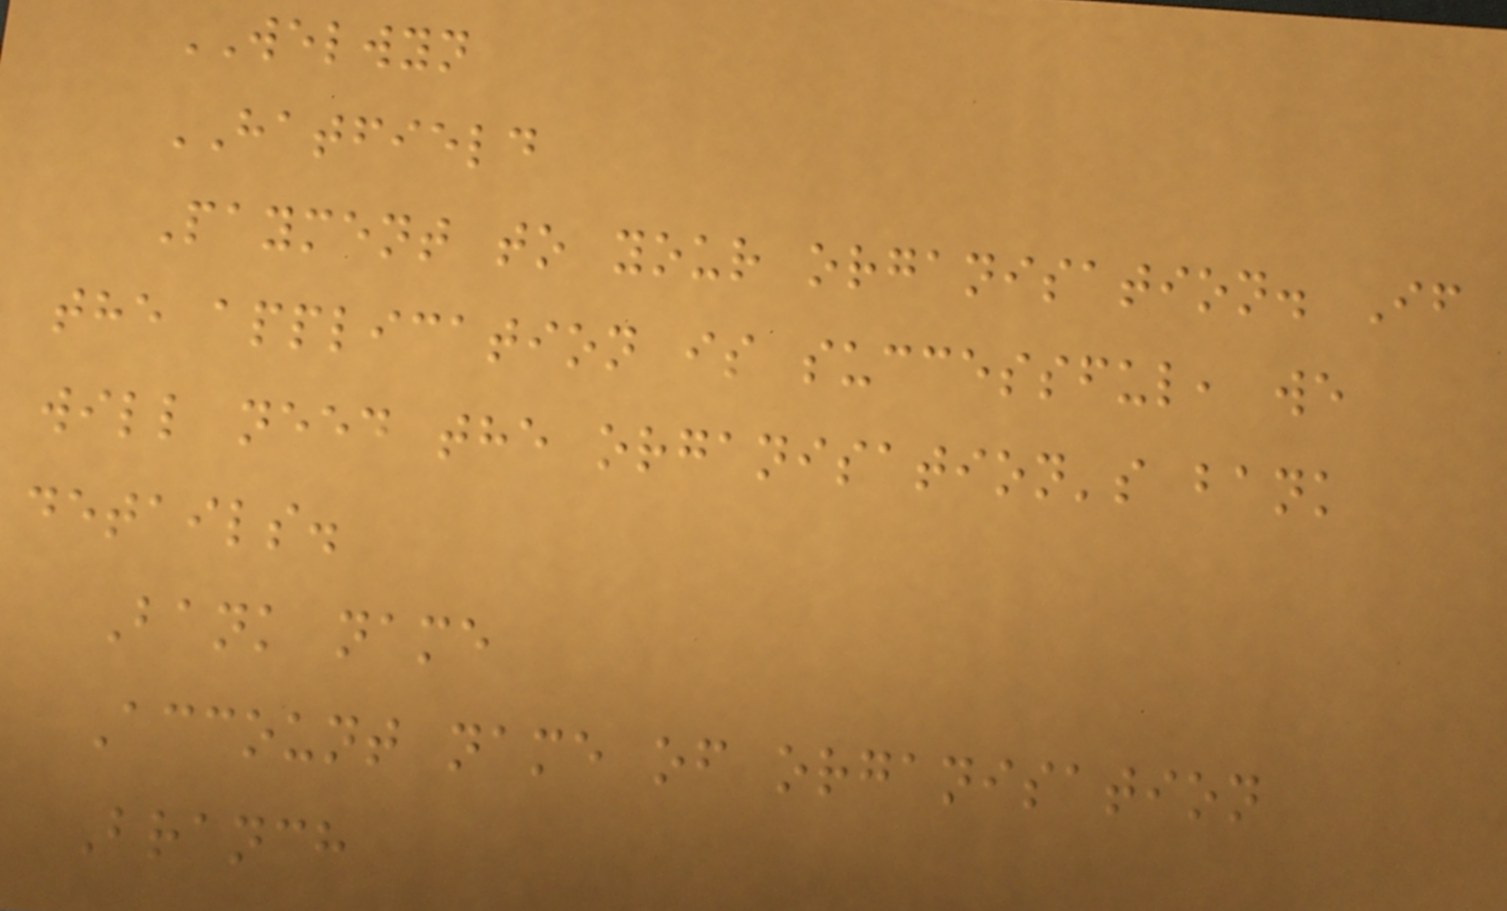WELWYN
HATFIELD
Payment to your organisation. If
the application is successful, we
will need the organisation's bank
details.
Bank name
Account name of organisation
Branch
